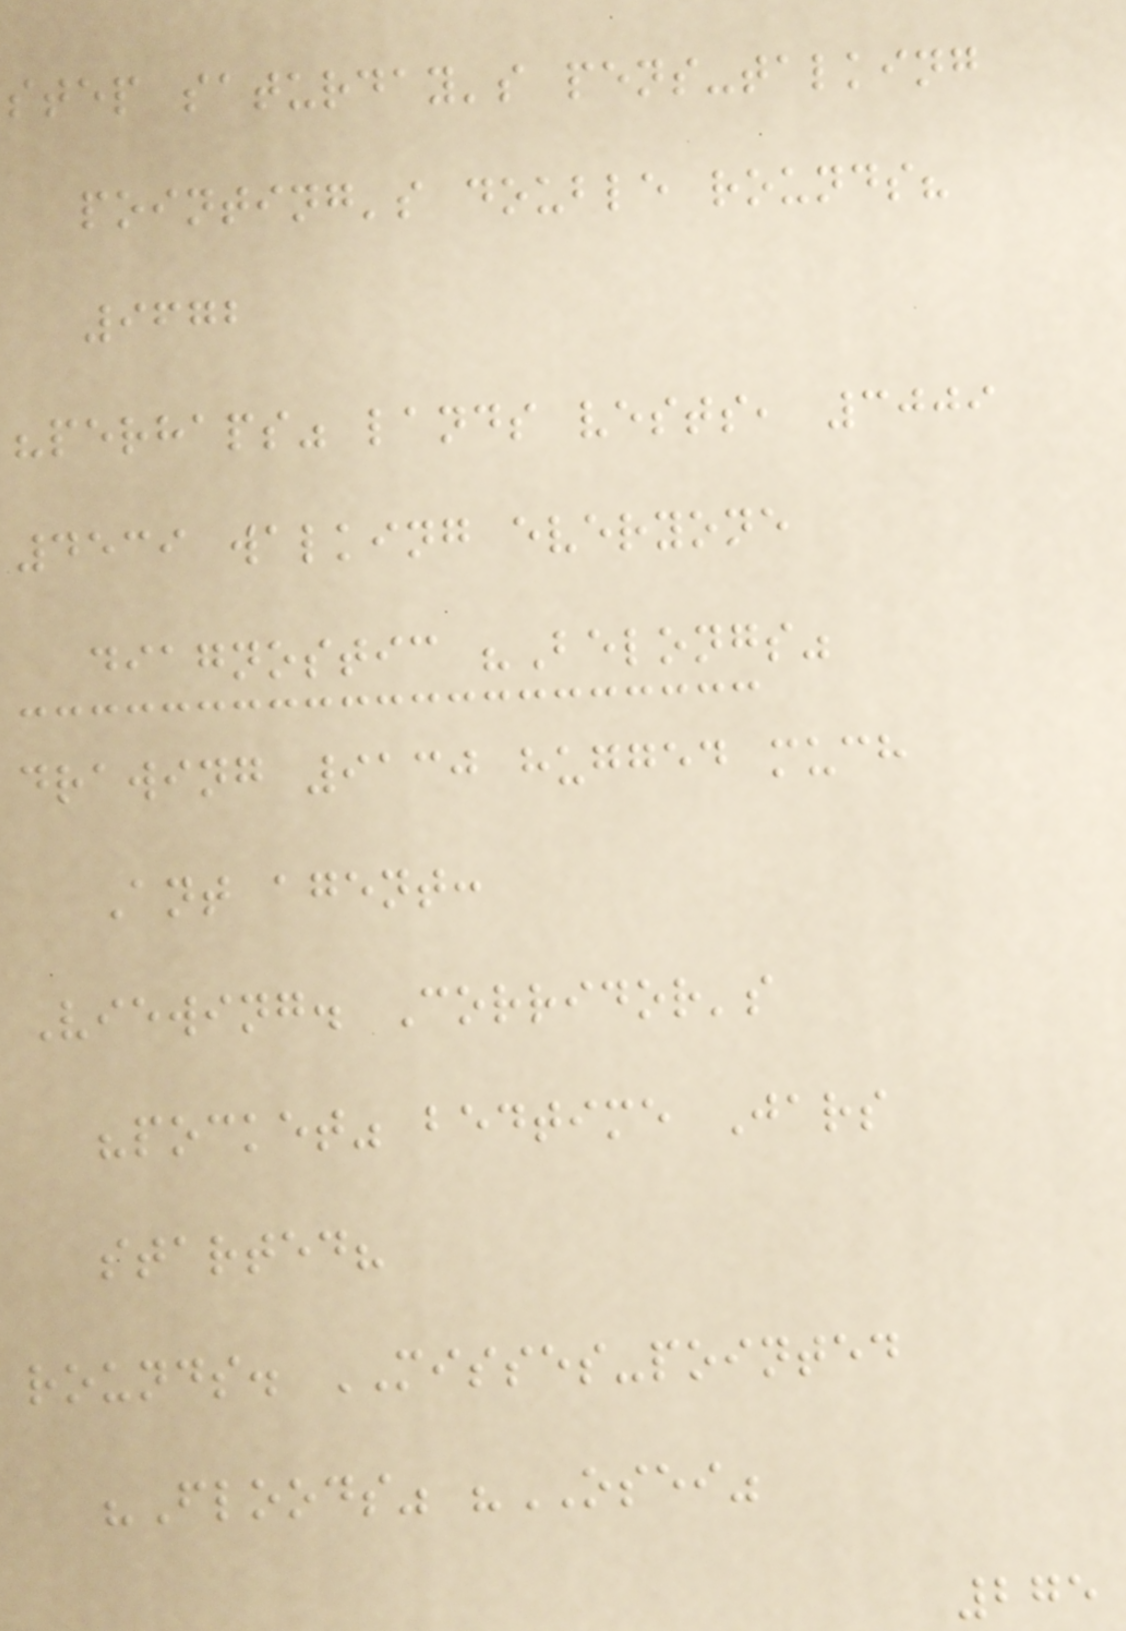step saturday's pens-talking
pointing's double rounds?
9672
"perhaps" lands vests, 3009
4539 walking everyone
diagnostic "Belongs"
drawing 9130 hugged much
Ant agent:
Viewing. Corridor's
"pocket" bedtime Jars
started?
rounds. MISSES-pointed
"Floods" "OSEI"
275
